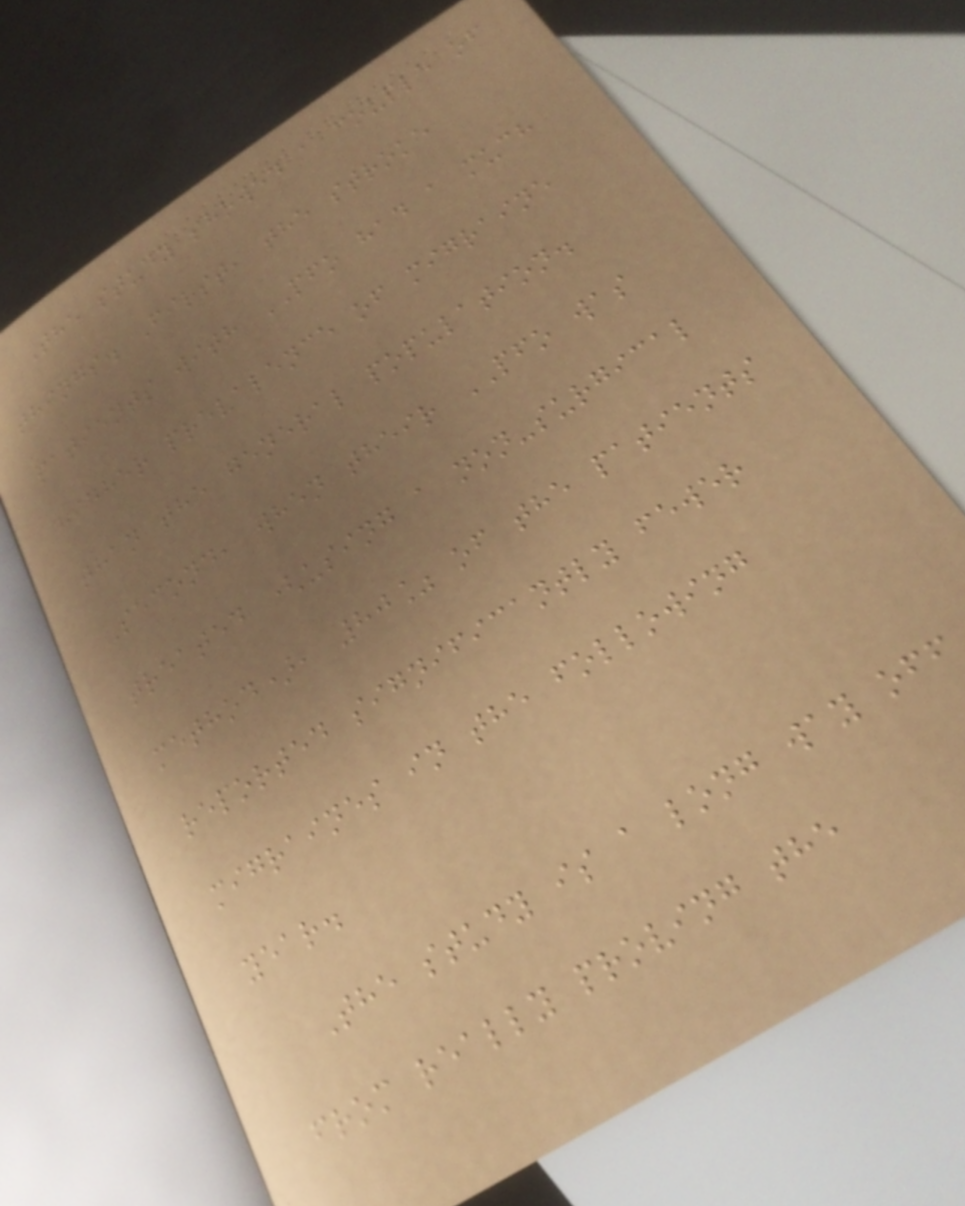The study showed a couple of
things. First, the stroke
patients with PFO had a much
higher prevalence of migraine
than the general population.
Second, when their PFO was
treated (using a non-surgical
method), 80% of the patients
reported significantly fewer
migraines in the following
year.
The study is a long way off
from really proving the
